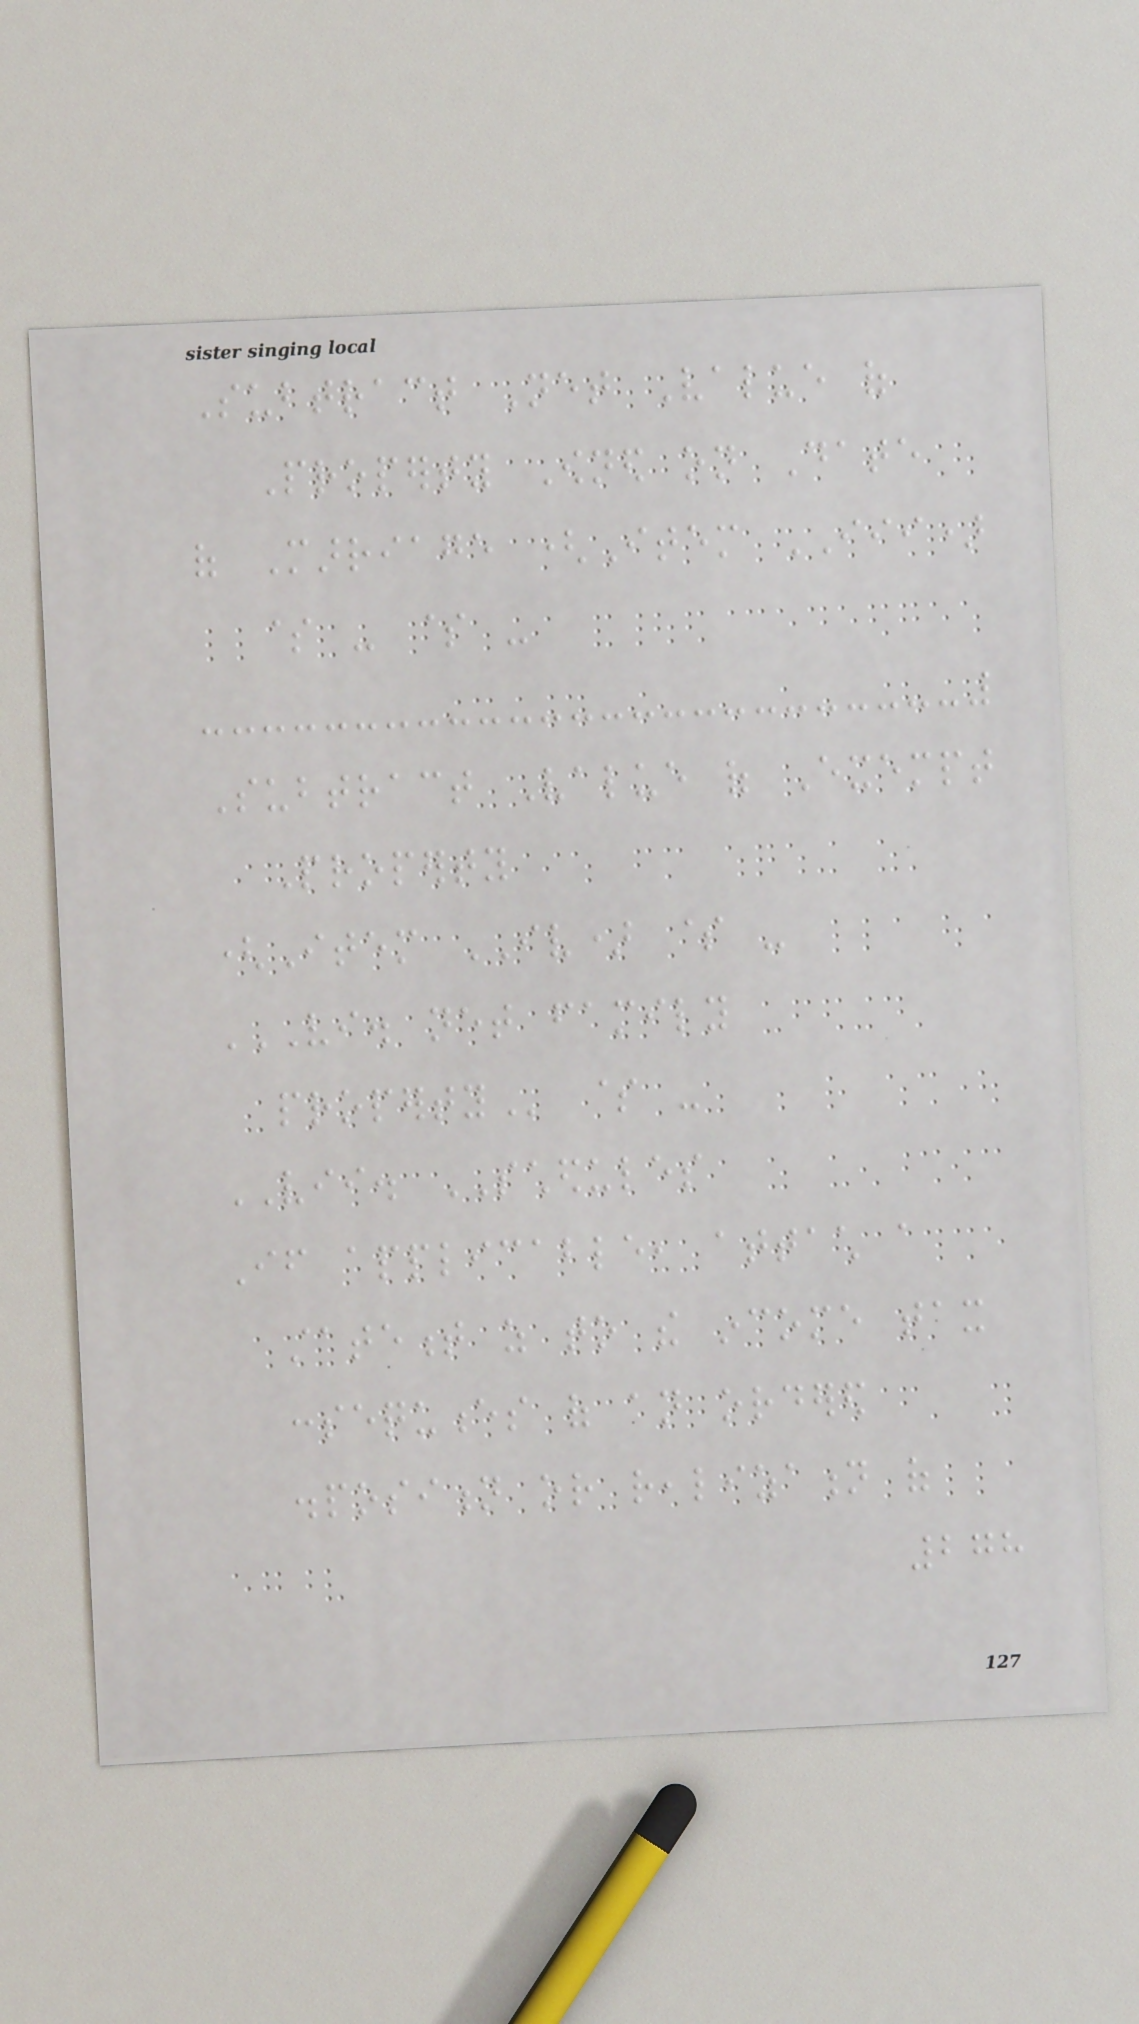Subtract Net Value of
Property Owned on Date
of Marriage (Item III)
$ - $ -
Subtract Value of Exempt
Property
(Item IV) $ -
VI. NET FAMILY
PROPERTY $ -
VII. SCHEDULES
If applicable, attach a
statement as to the income tax
consequences of an ordered
disposition or realization of
278
